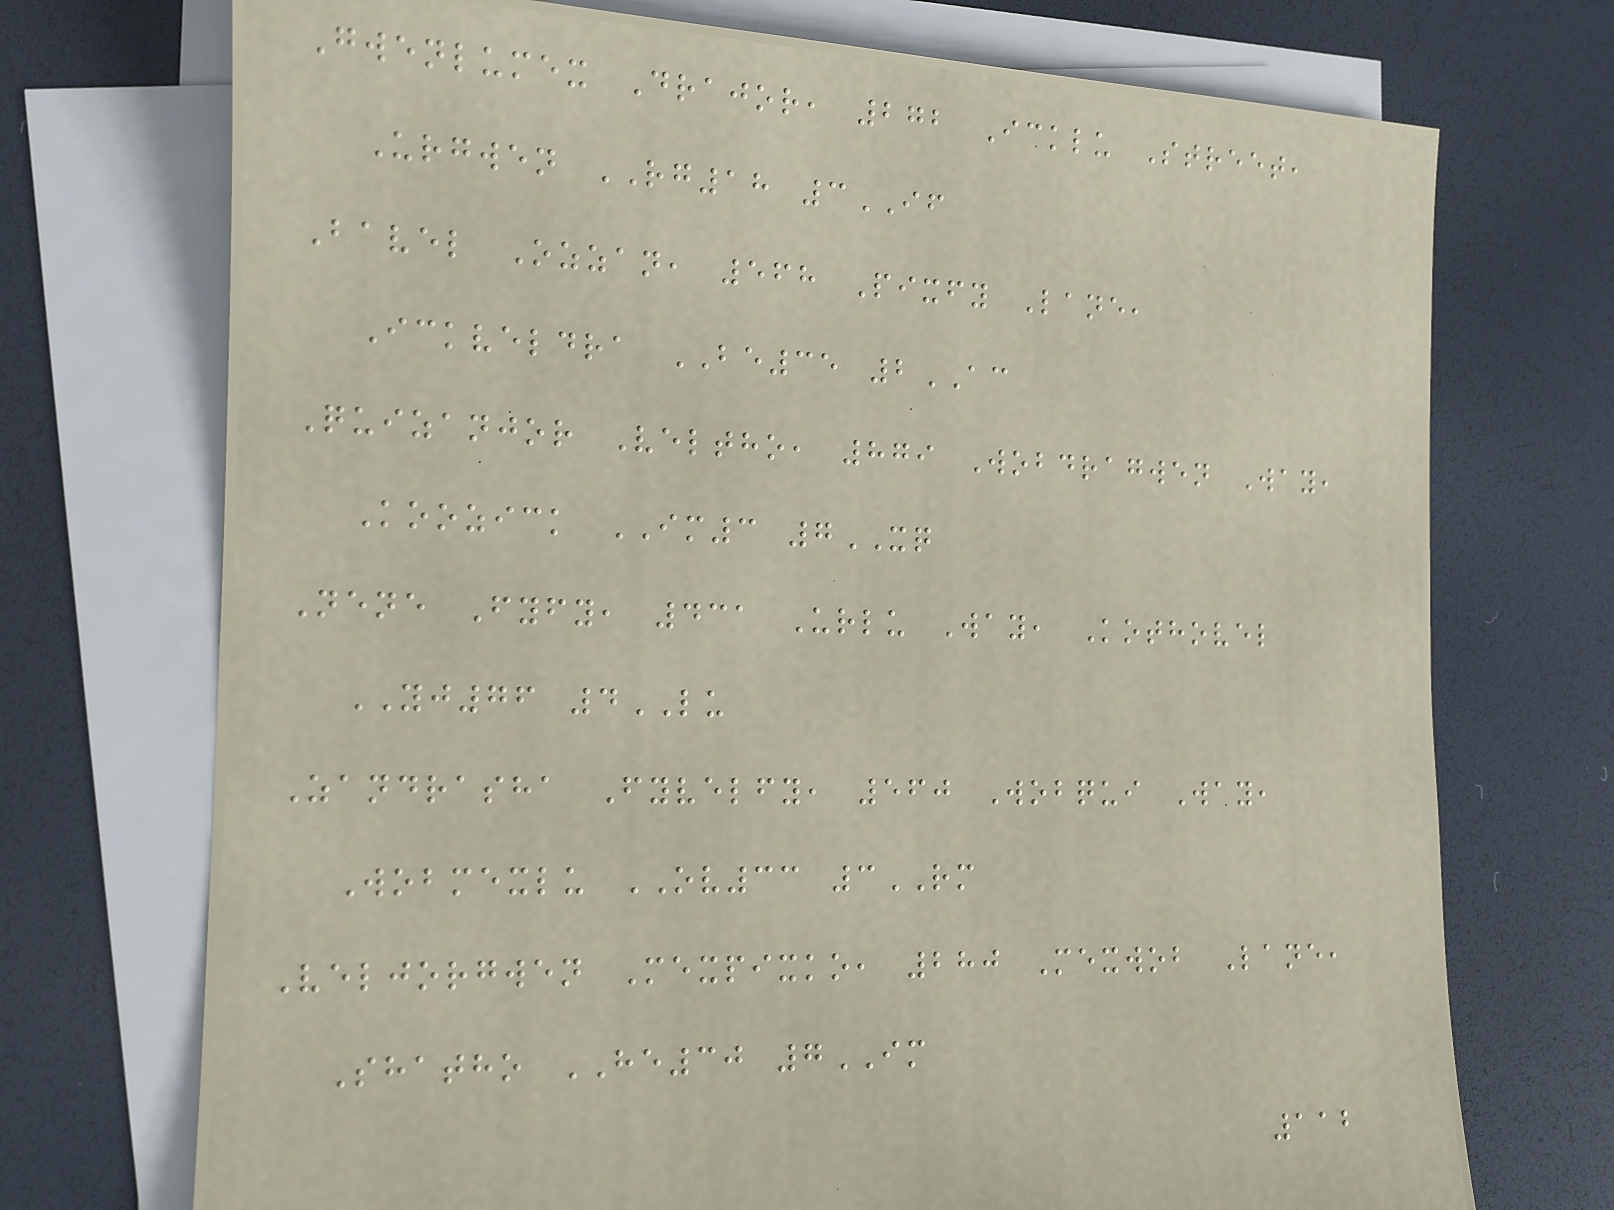Gwenlumex Drajor, 272 Icklu Street,
Urgwen RG18 3IF
Bavel Ozzan, 568 Pixfy Lane,
Ickveldra BE35 2AC
Quizanjor Veltho, 879 Wobdragwen Way,
Koozick IM3 7XQ
Nene Fyfy, 431 Urlu Way, Kothovel
YJ76 4LU
Zandrasha Fyvelfy, 560 Wobqui Way,
Wobmexlu OV33 3RM
Veljorgwen Mexpixko, 280 Mexwob Lane,
Shatho HE30 7IM
112
